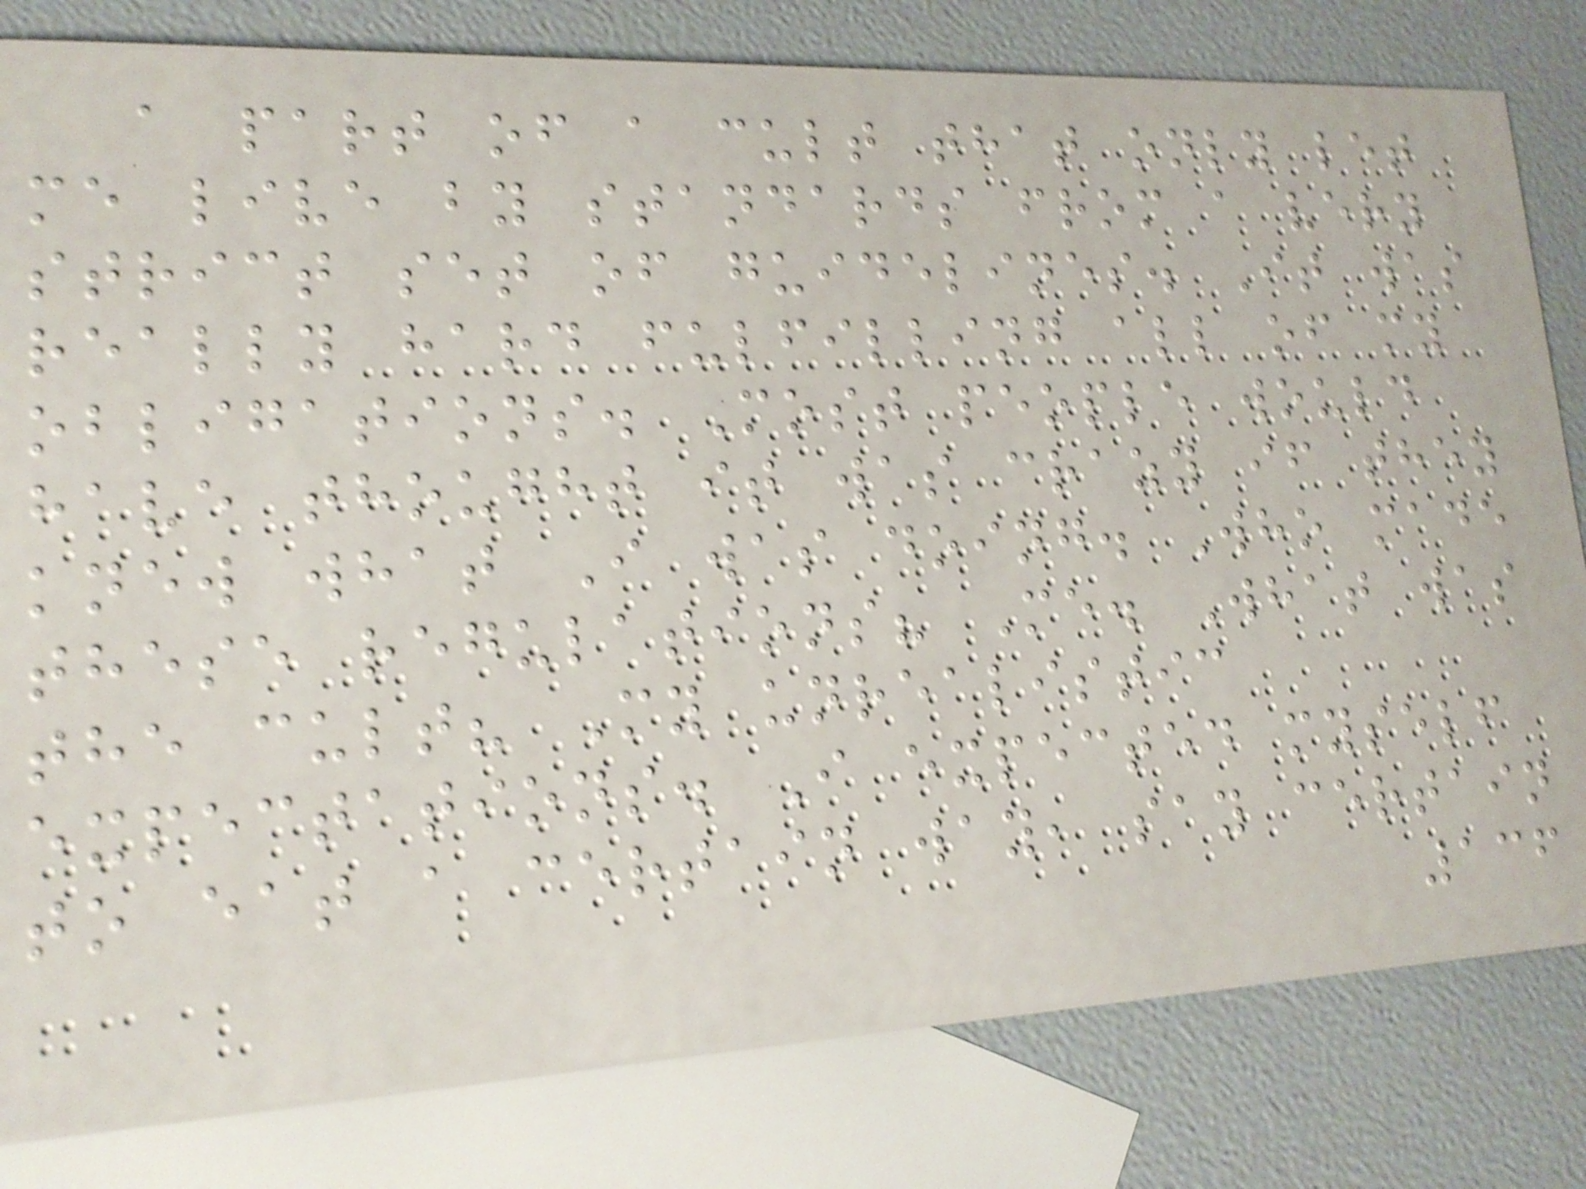a part of a cult that only let
me live by standards from a very
strict set of guidelines. It was
really hard fulfilling all of my
obligations. Most people would
have thought it was crazy if they
knew what I was doing. Who made
these regulations? Me. What was
the cult? My unrealistic
expectations. I expected myself
to eat a certain way, say certain
136
